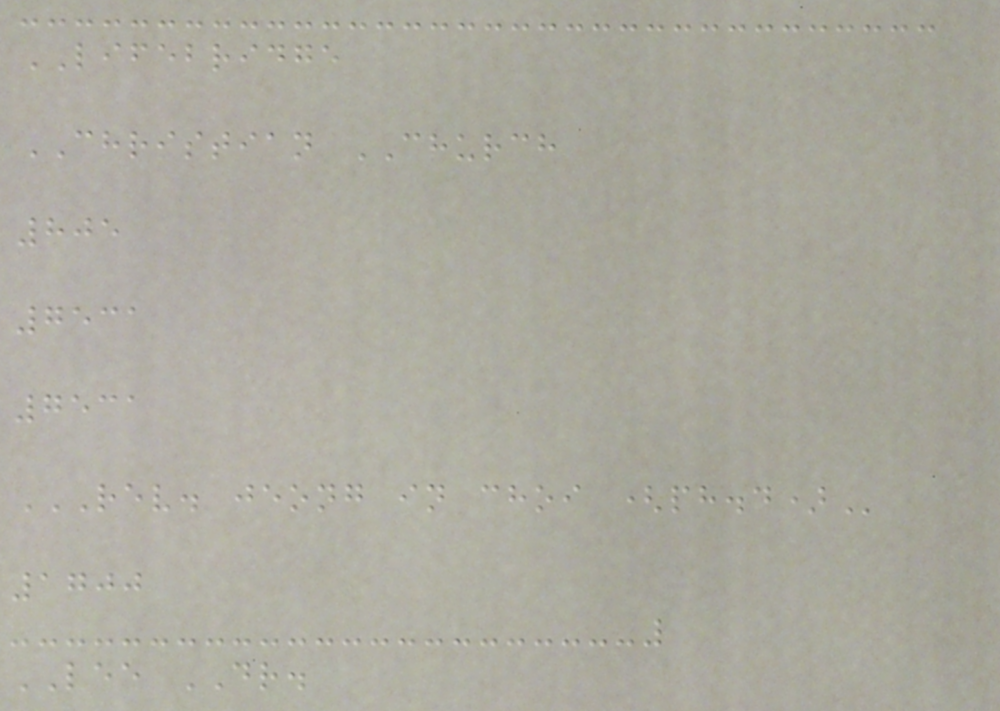LIFEBRIDGE
CHRISTIAN CHURCH
805
7531
7531
REV. JEONG IN CHOI (PH.D)
1700
LEE DR.
